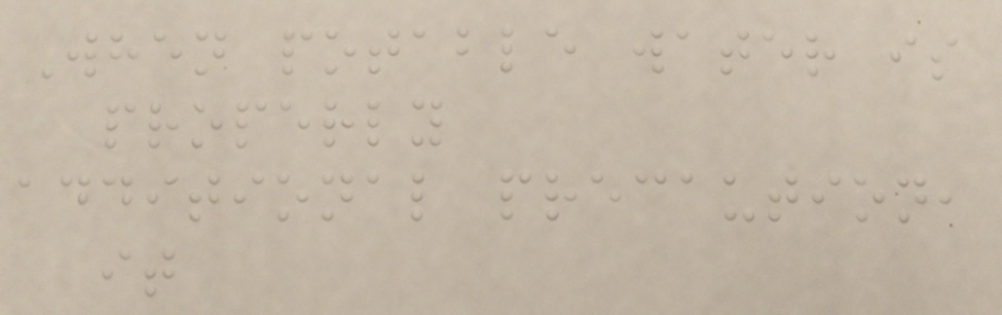When potable water is
properly
additional precaution,
it
